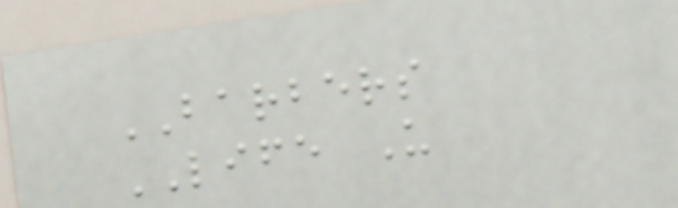BARBERS
LIFE U
